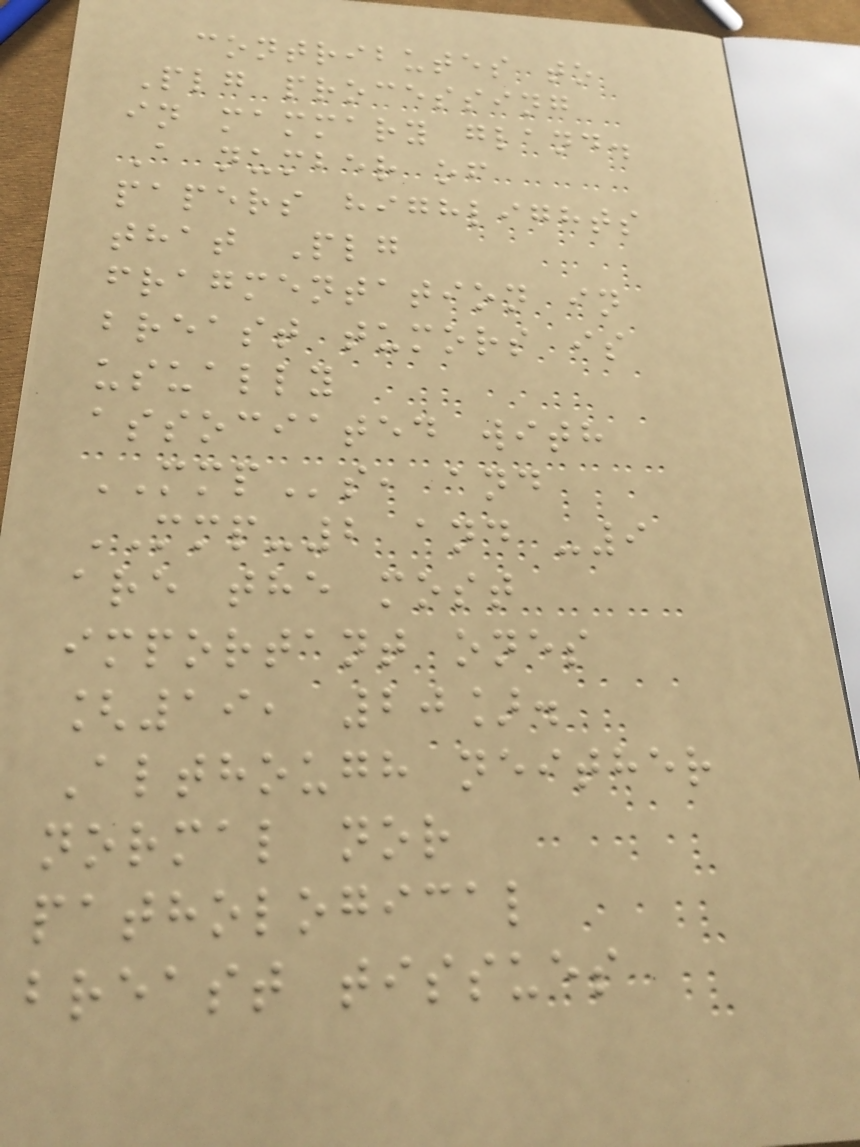contributes to
Plg processing
in mammary gland.
A number of
papers highlights
that Plg
fragmentation in
breast tumors is
usually
associated with
MMPs, and
MMP-2 and -9
are the most
important ones
[19, 20].
Although neither
normal nor
pathological
breast tissues
